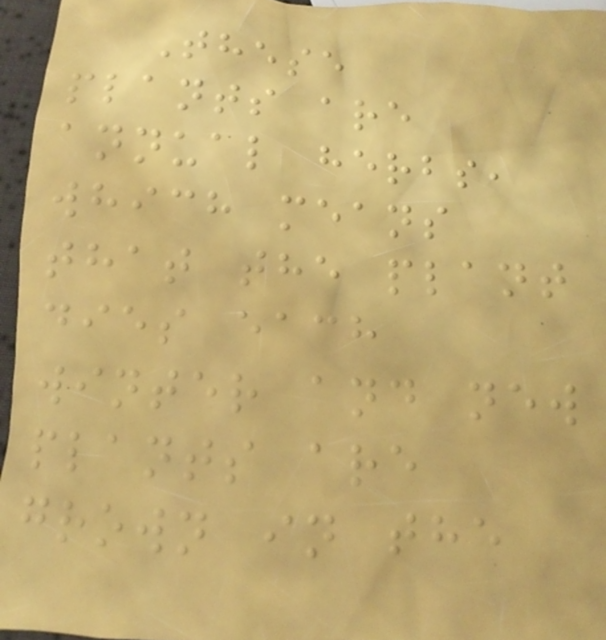These
plants are
annual herbs,
which means
that the plant
dies each
winter and new
plants are
grown in the
